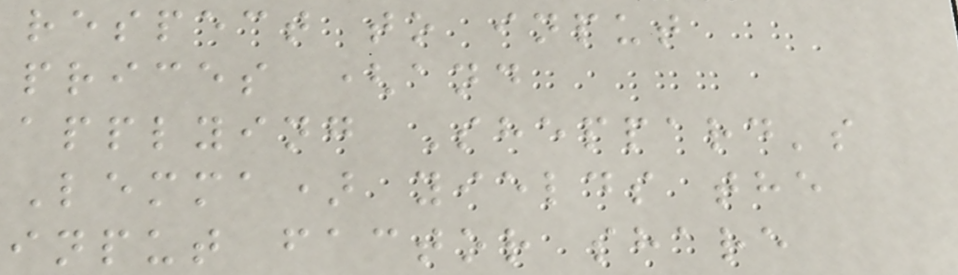respect to input
prices (and
applying Sheppard's
Lemma) yields the
input factor share
